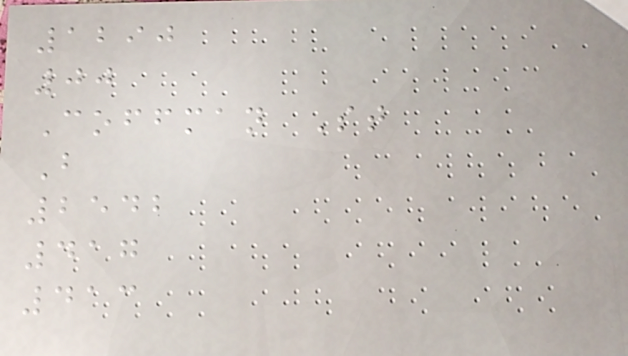1290
00
Coffman St
B
2542
417
413
